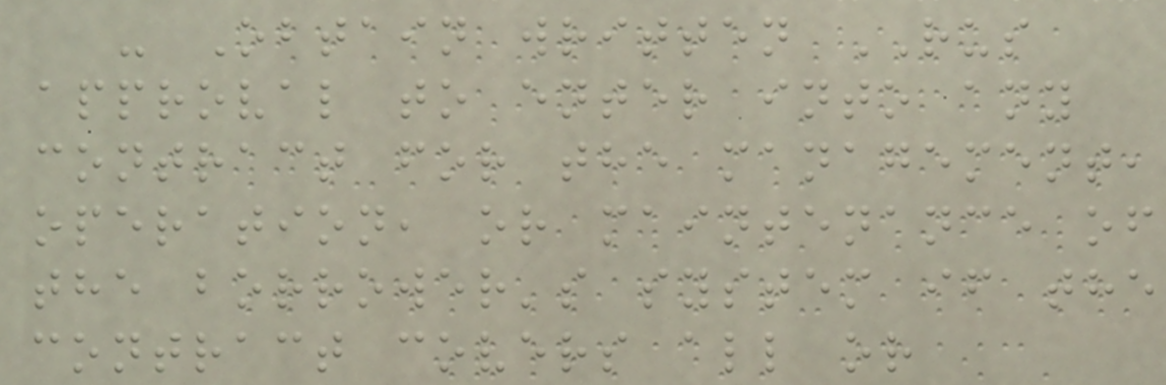- Obtain written RUS
approval to enter into any
contract for the management,
operation, or maintenance of
the borrower's system if the
contract covers all or
